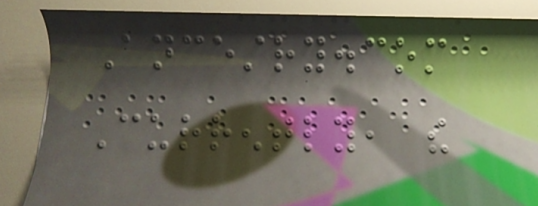Ancestry.com
Currently, the
